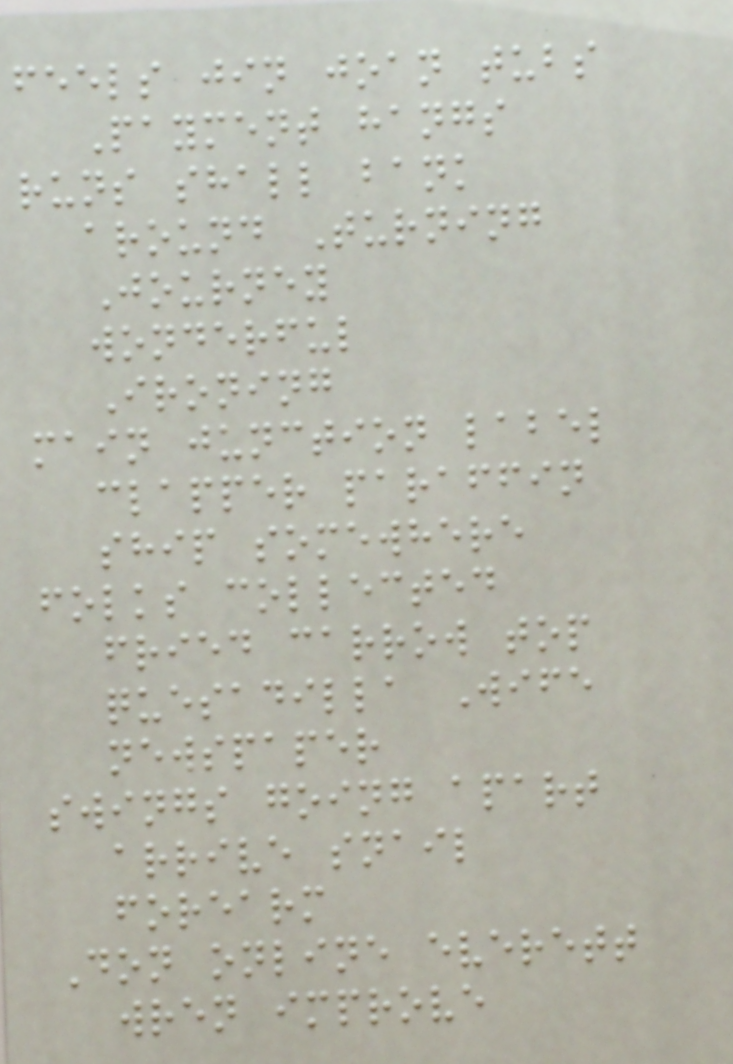feels jin joan tubs
Payment hangs
runs shall bank
around Turning
Journey
wonderful
Ironing
main junction label
clapper paraffin
ship somewhere
folks collected
fried carrow top
quesadilla Wife
newspaper
swings going apart
arrive snail
forearm
Don online everett
wren improve
